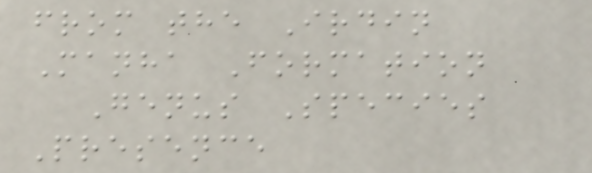from the Irdin
Manha Formation
Genus Species
Presence
